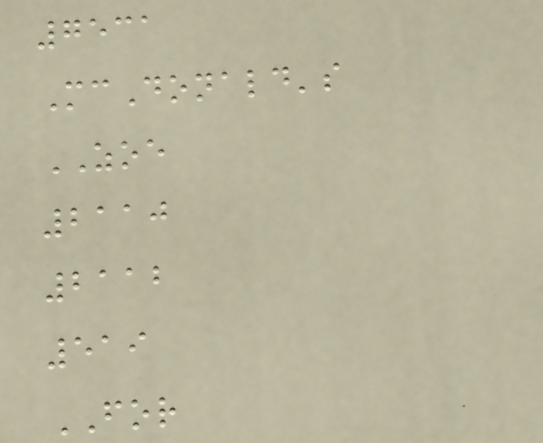7531
McDonald's
ZOE
2110
2112
519
FOR
